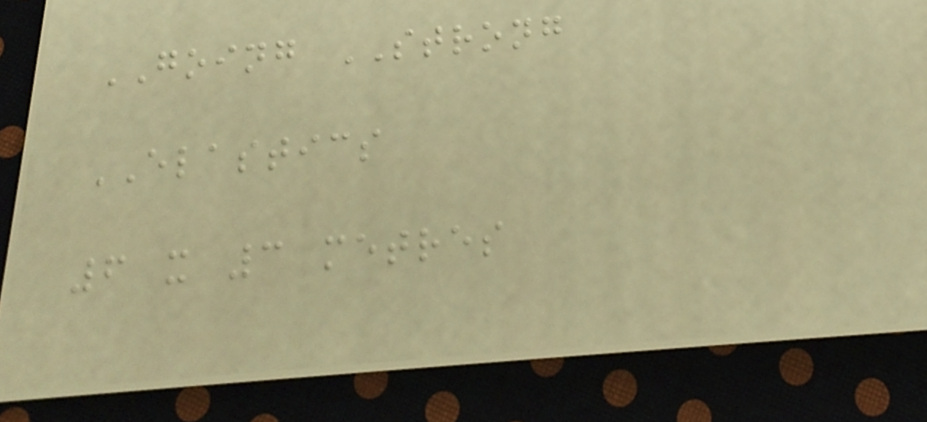GOING STRONG
ELASTICS
6 x 3 metres
